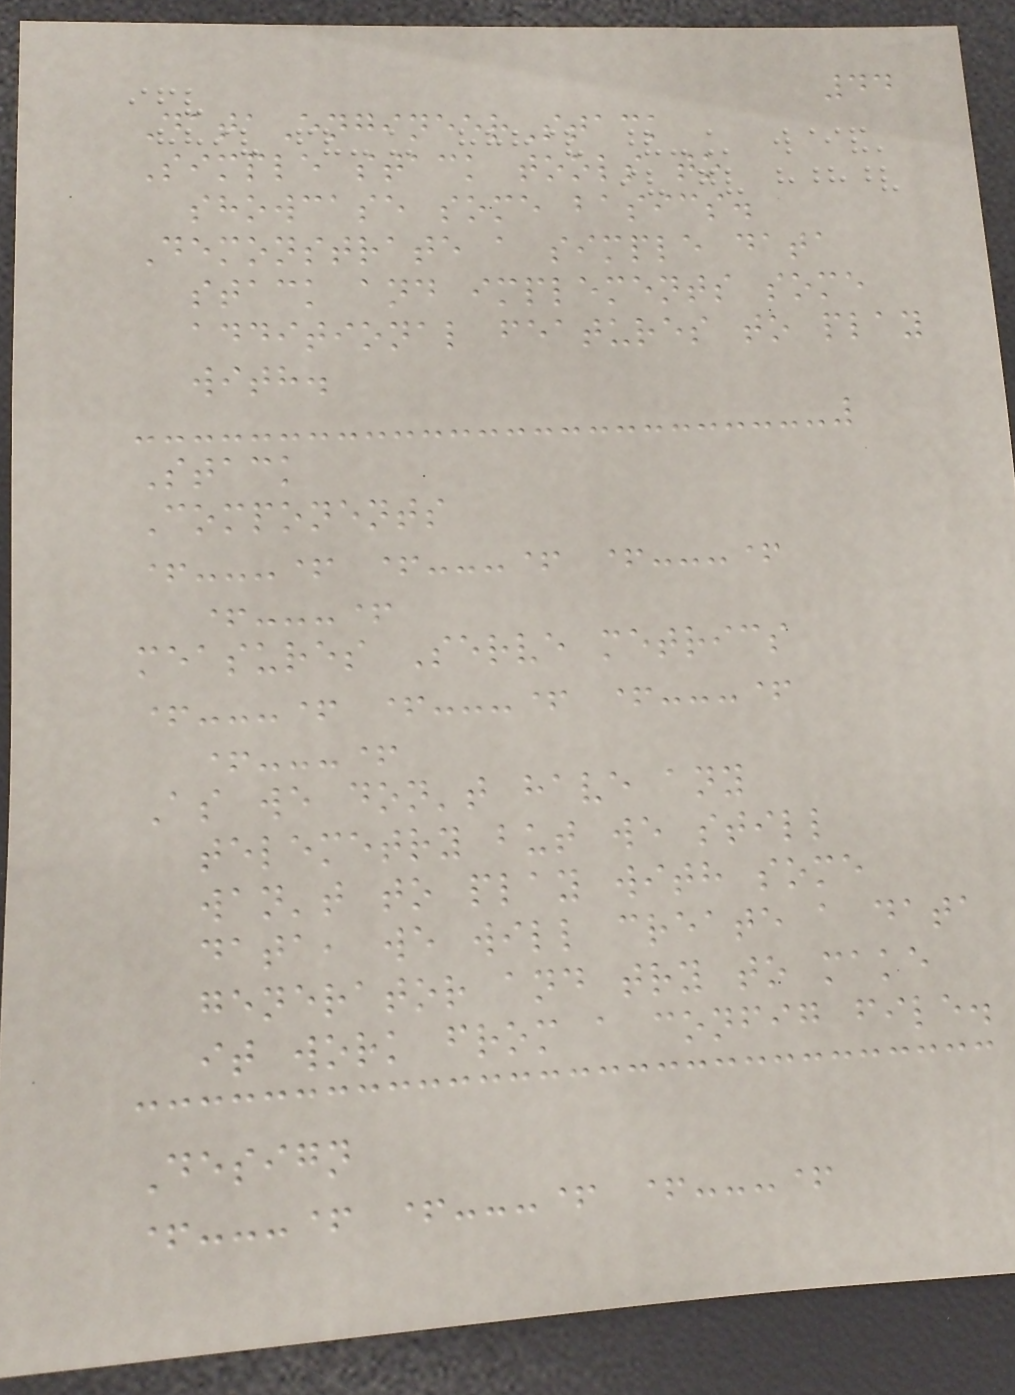44
DataEngineerStack
Simple stack tools to
showcase some basics.
Demonstrate a simple data
stack and implements some
additional features to play
with.
Stack
Components
+---+ +---+ +---+
+---+
measures Serve metrics
+---+ +---+ +---+
+---+
As we don't have any
telemetry but we still
wan't to play with some
data, we will create a data
generator and try to make
it work from a config file.
Design
+---+ +---+ +---+
